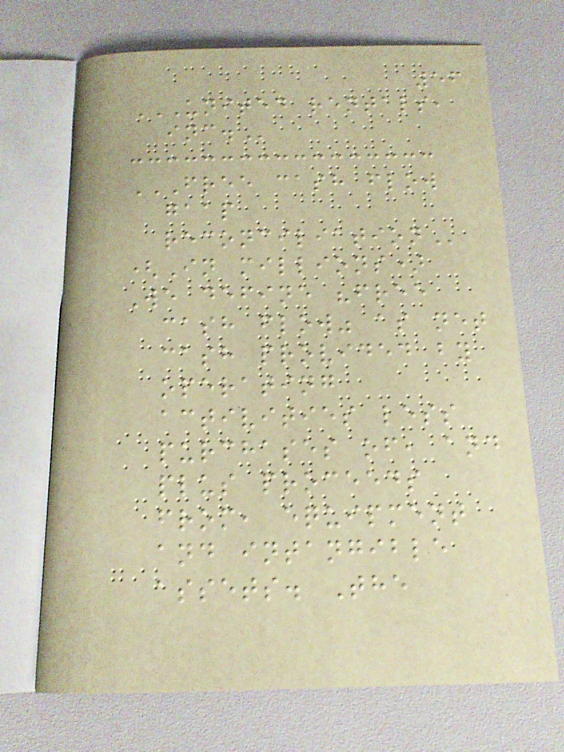56
UNITED RENTALS,
INC.
FREE CASH FLOW
GAAP
RECONCILIATION
(In millions)
We define "free
cash flow" as net
cash provided by
operating
activities less
purchases of, and
plus proceeds
from, equipment
and intangible
assets. The
